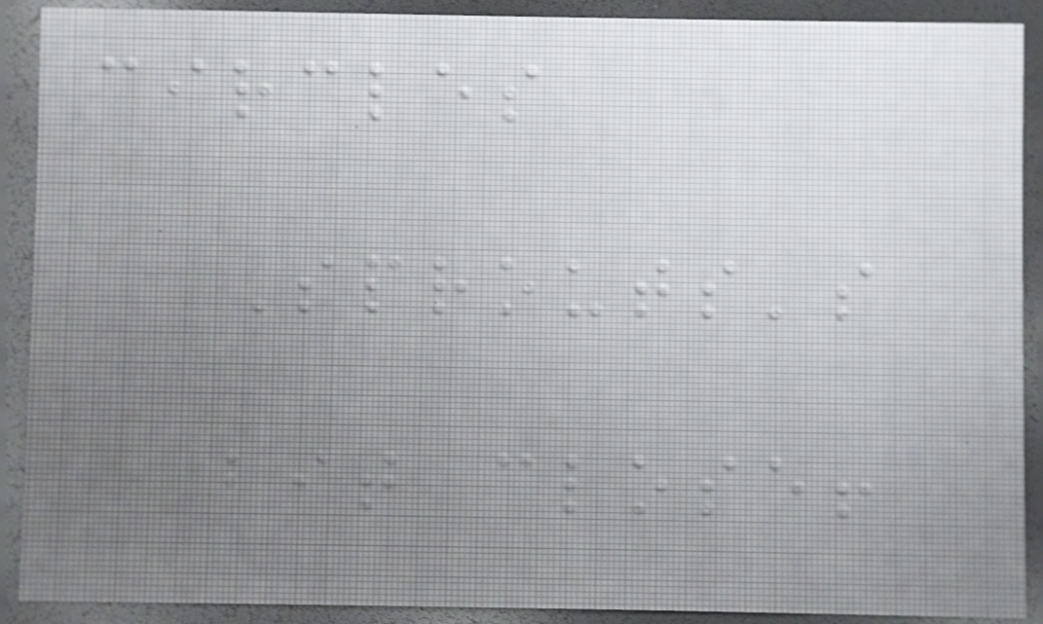circles
Sprouts's
bit close!
